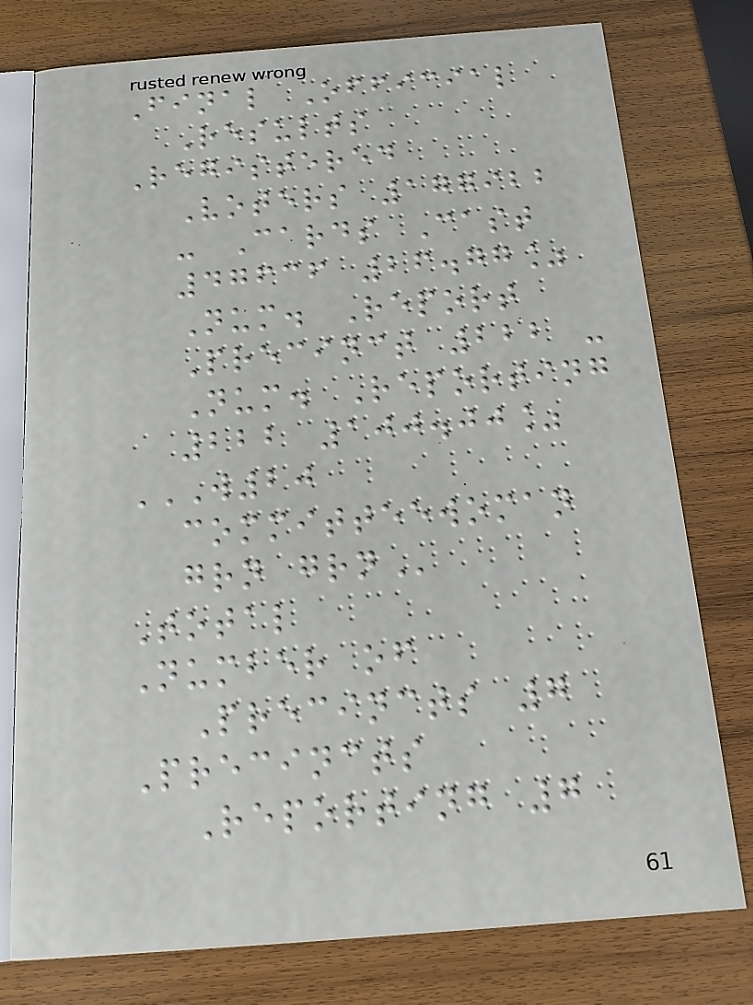Final Official
Results
Registered
Voters 177922
- Cards Cast
47636 26.77%
Num. Report
Precinct 222 -
Num. Reporting
222 100.00%
W20
COMMITTEEWOMAN
GRN GRN
Total
Number of
Precincts 7
Precincts
Reporting 7
